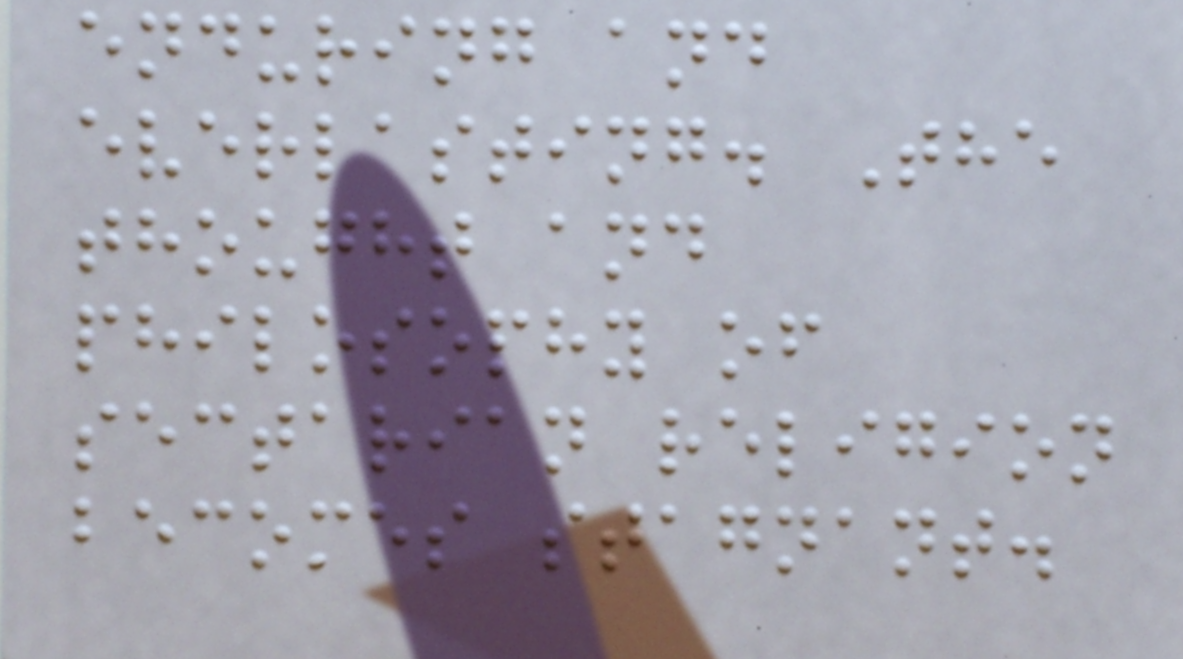enduring and
everlasting. The
thought and
philosophy of
sectarian religion
becomes stagnant.
